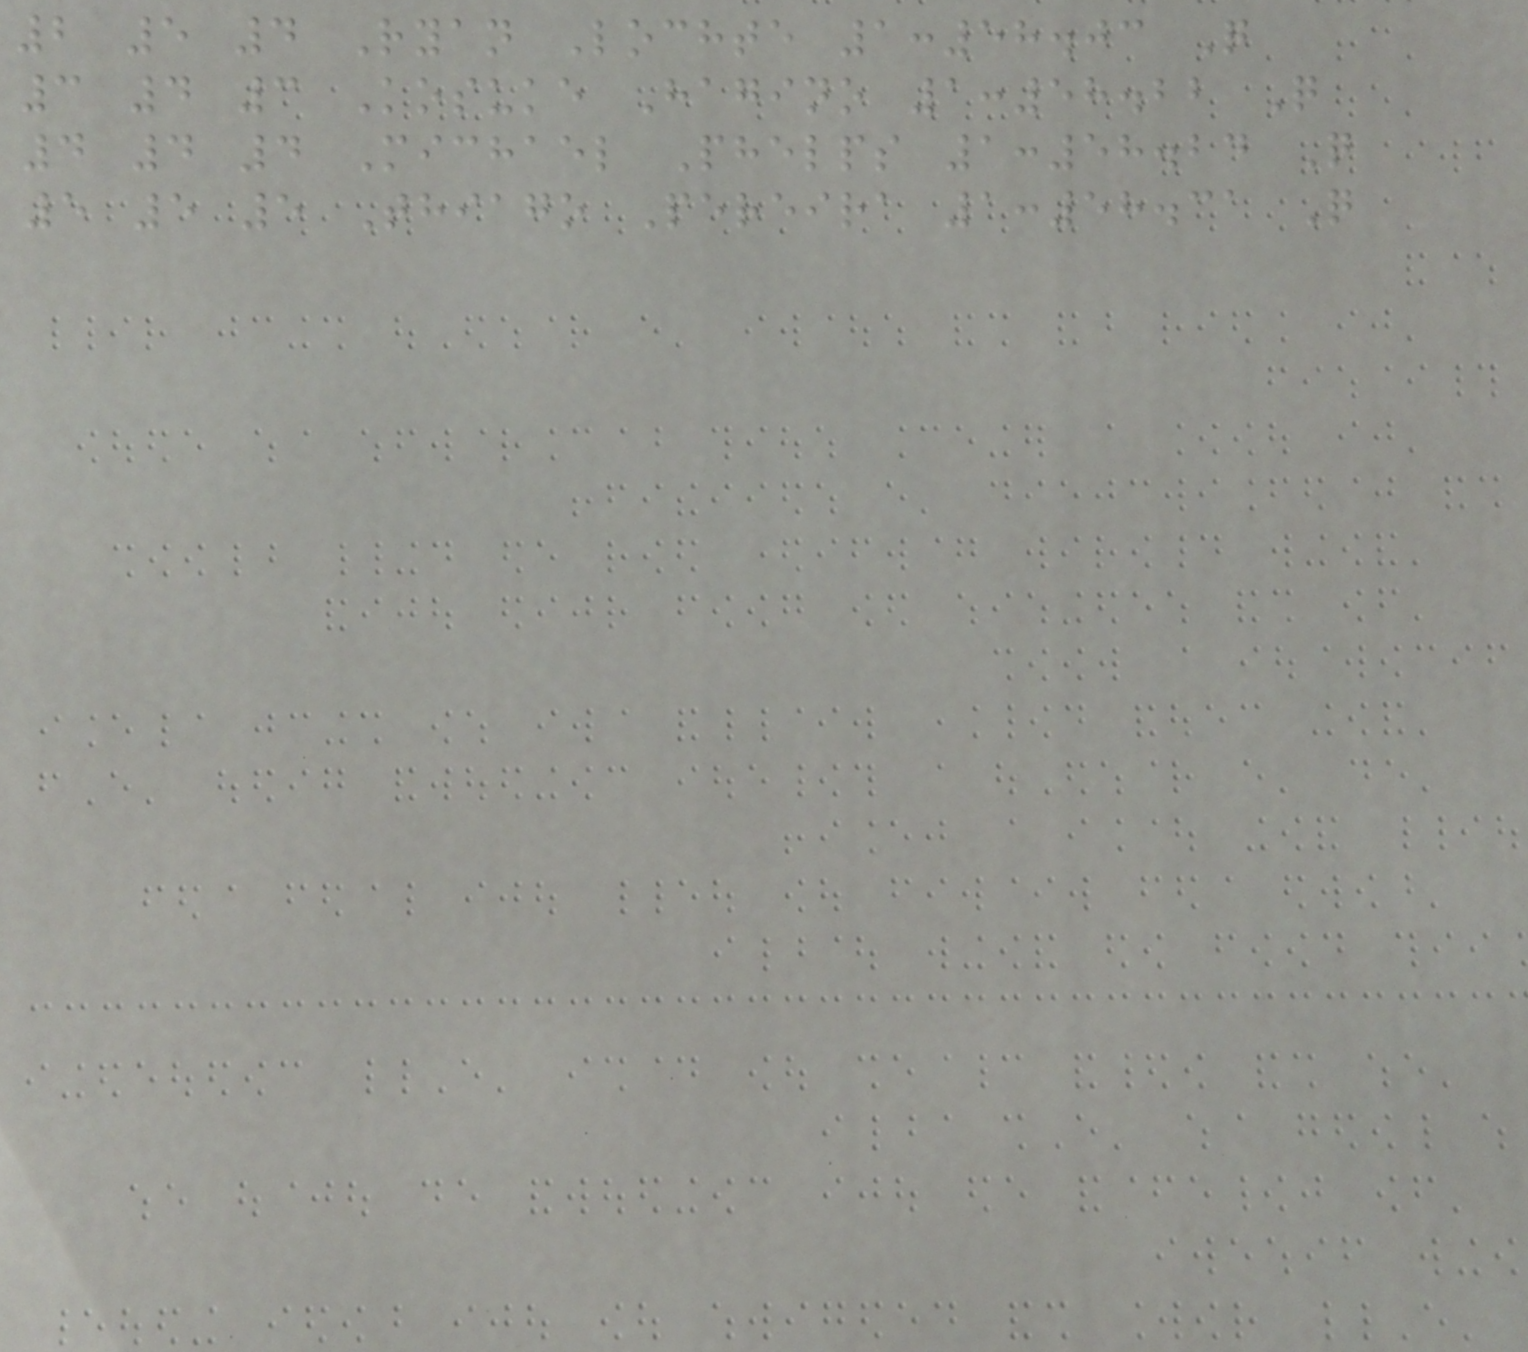2 5 4 Ryan Lochte 1:58.03 Q
3 4 3 Kosuke Hagino 1:58.22 Q
4 4 4 Michael Phelps 1:58.24 Q
5 5 5 Thiago Pereira 1:58.31 Q
